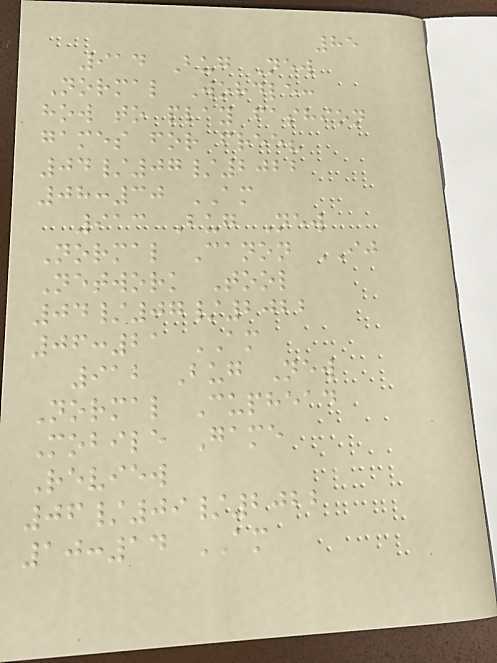85
914 Bug New
Normal Wordle:
how to play fashion
games for free?
04/07/2022
08:30 AM
913 Bug New
Normal Canon IJ
Network Tool
04/07/2022
06:21 AM
912 Bug New
Normal Cuphead
Mobile Game
Review
06/09/2022
10:14 AM
